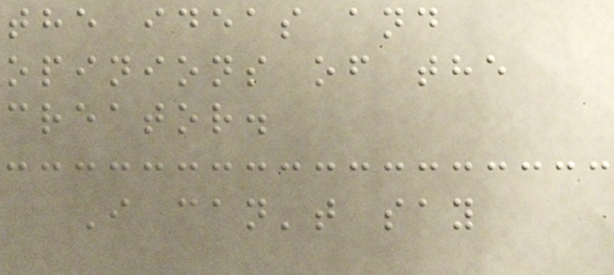the ideas and
opinions of the
creator.
I can't say
